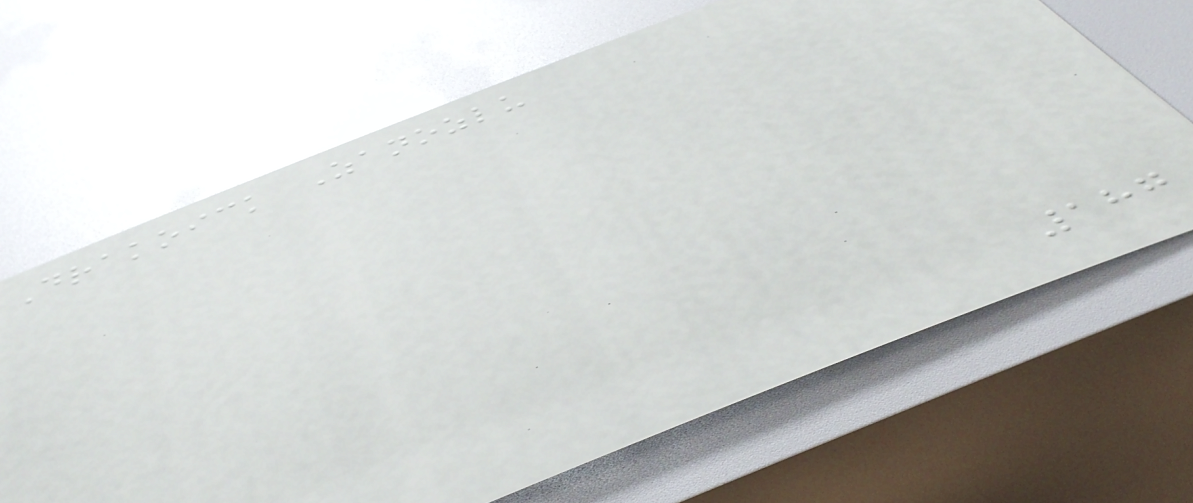Drakoick Zanozlu
187
